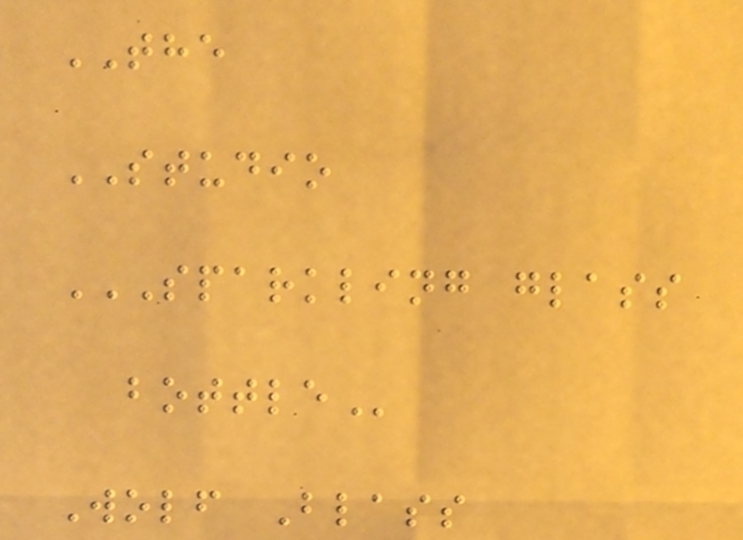THE
STUDIO
SPARKLING GLASS
BOTTLE
Wolf Blass
